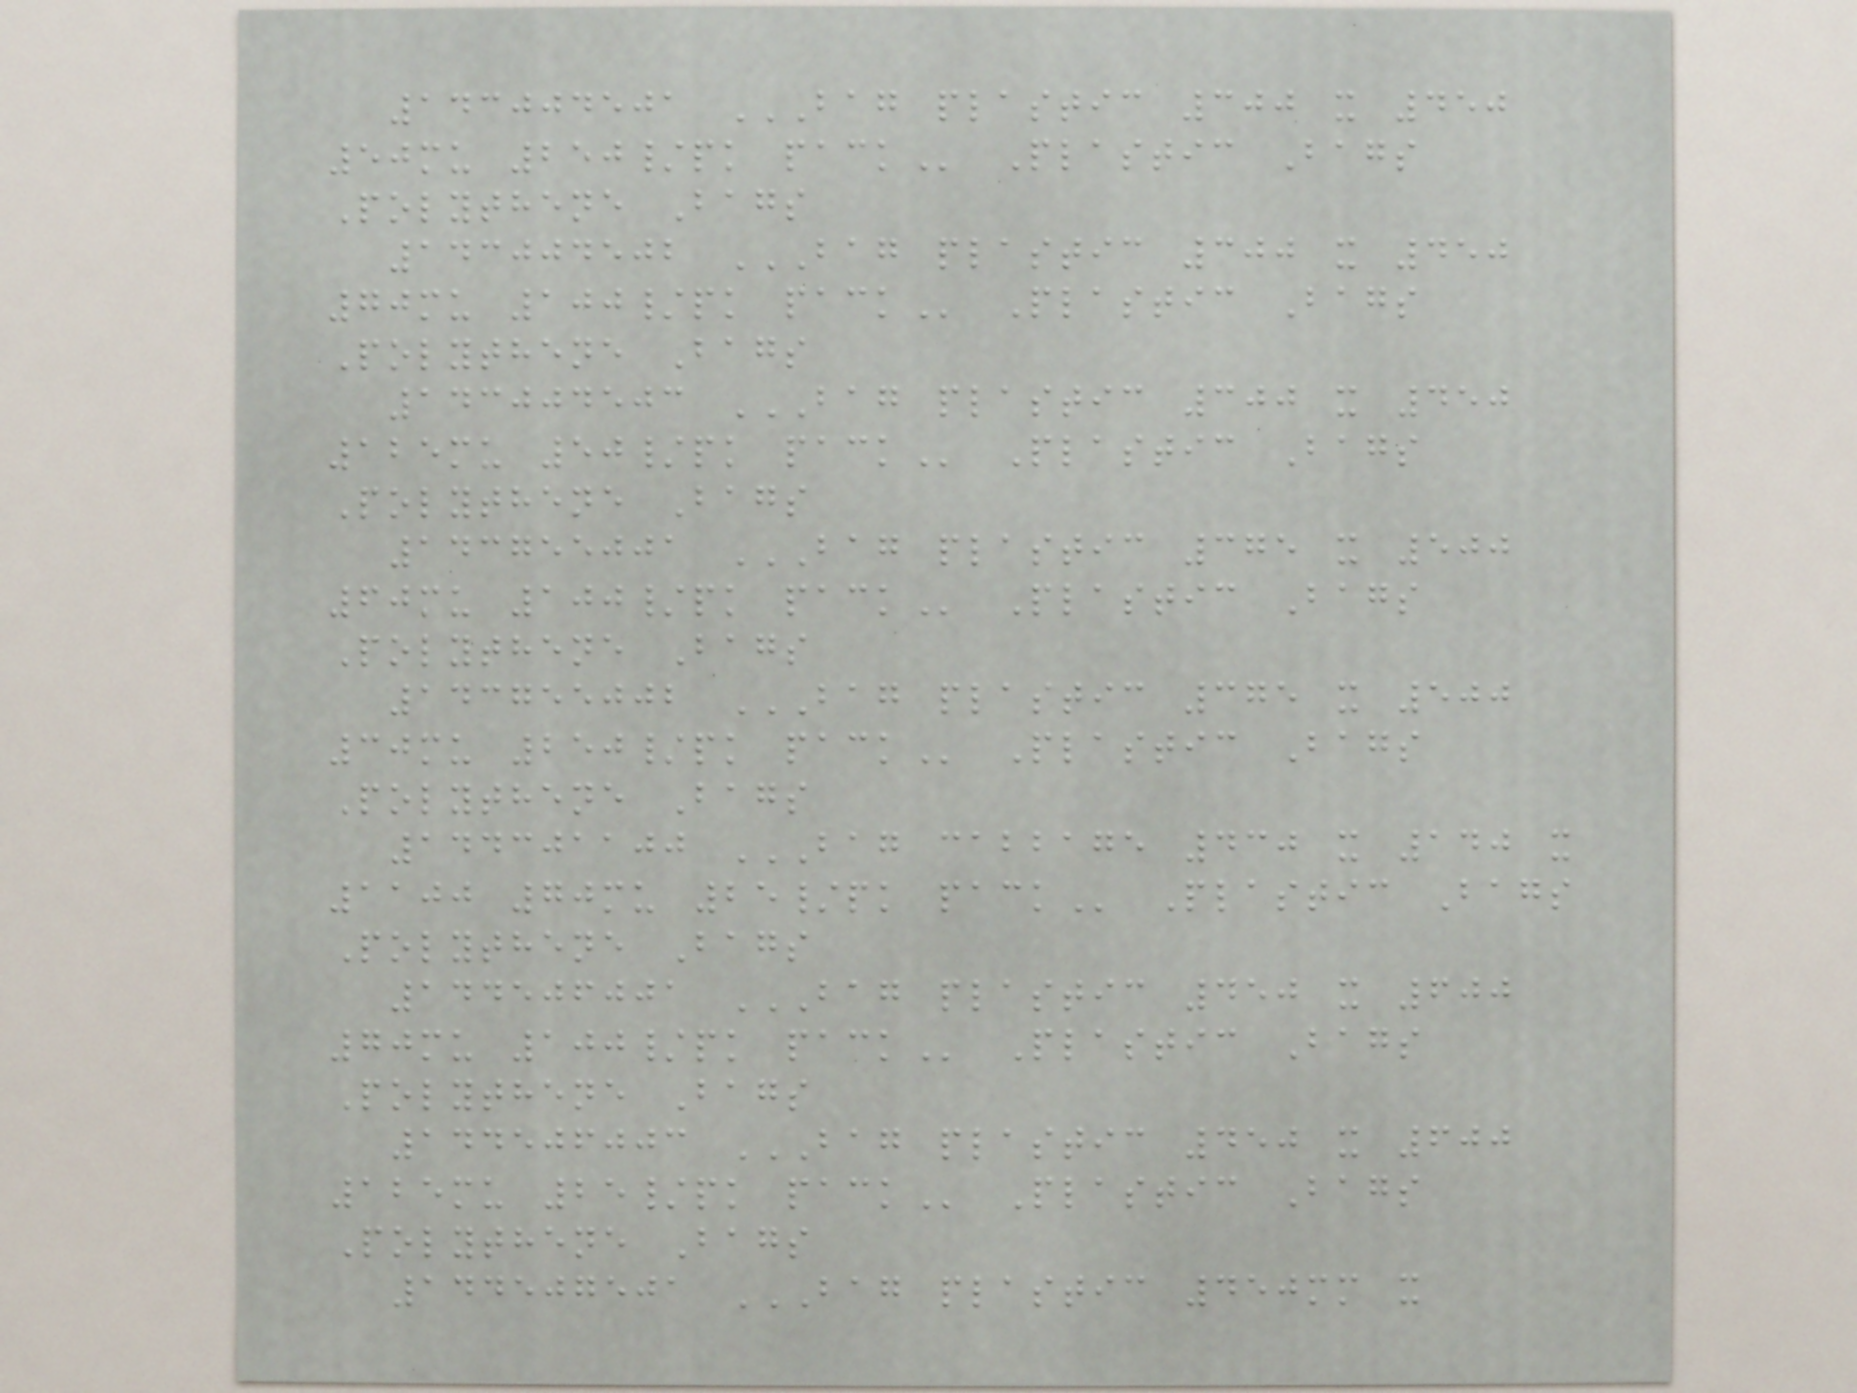143004501 BAG PLASTIC 300 X 450
50MU 250/PK PACK Plastic Bags
Polythene Bags
143004502 BAG PLASTIC 300 X 450
70MU 100/PK PACK Plastic Bags
Polythene Bags
143004503 BAG PLASTIC 300 X 450
125MU 50/PK PACK Plastic Bags
Polythene Bags
143755001 BAG PLASTIC 375 X 500
60MU 100/PK PACK Plastic Bags
Polythene Bags
143755002 BAG PLASTIC 375 X 500
30MU 250/PK PACK Plastic Bags
Polythene Bags
144301100 BAG CABBAGE 430 X 140 X
1100 70MU 25/PK PACK Plastic Bags
Polythene Bags
144506001 BAG PLASTIC 450 X 600
70MU 100/PK PACK Plastic Bags
Polythene Bags
144506003 BAG PLASTIC 450 X 600
125MU 25/PK PACK Plastic Bags
Polythene Bags
144507501 BAG PLASTIC 450MM X
